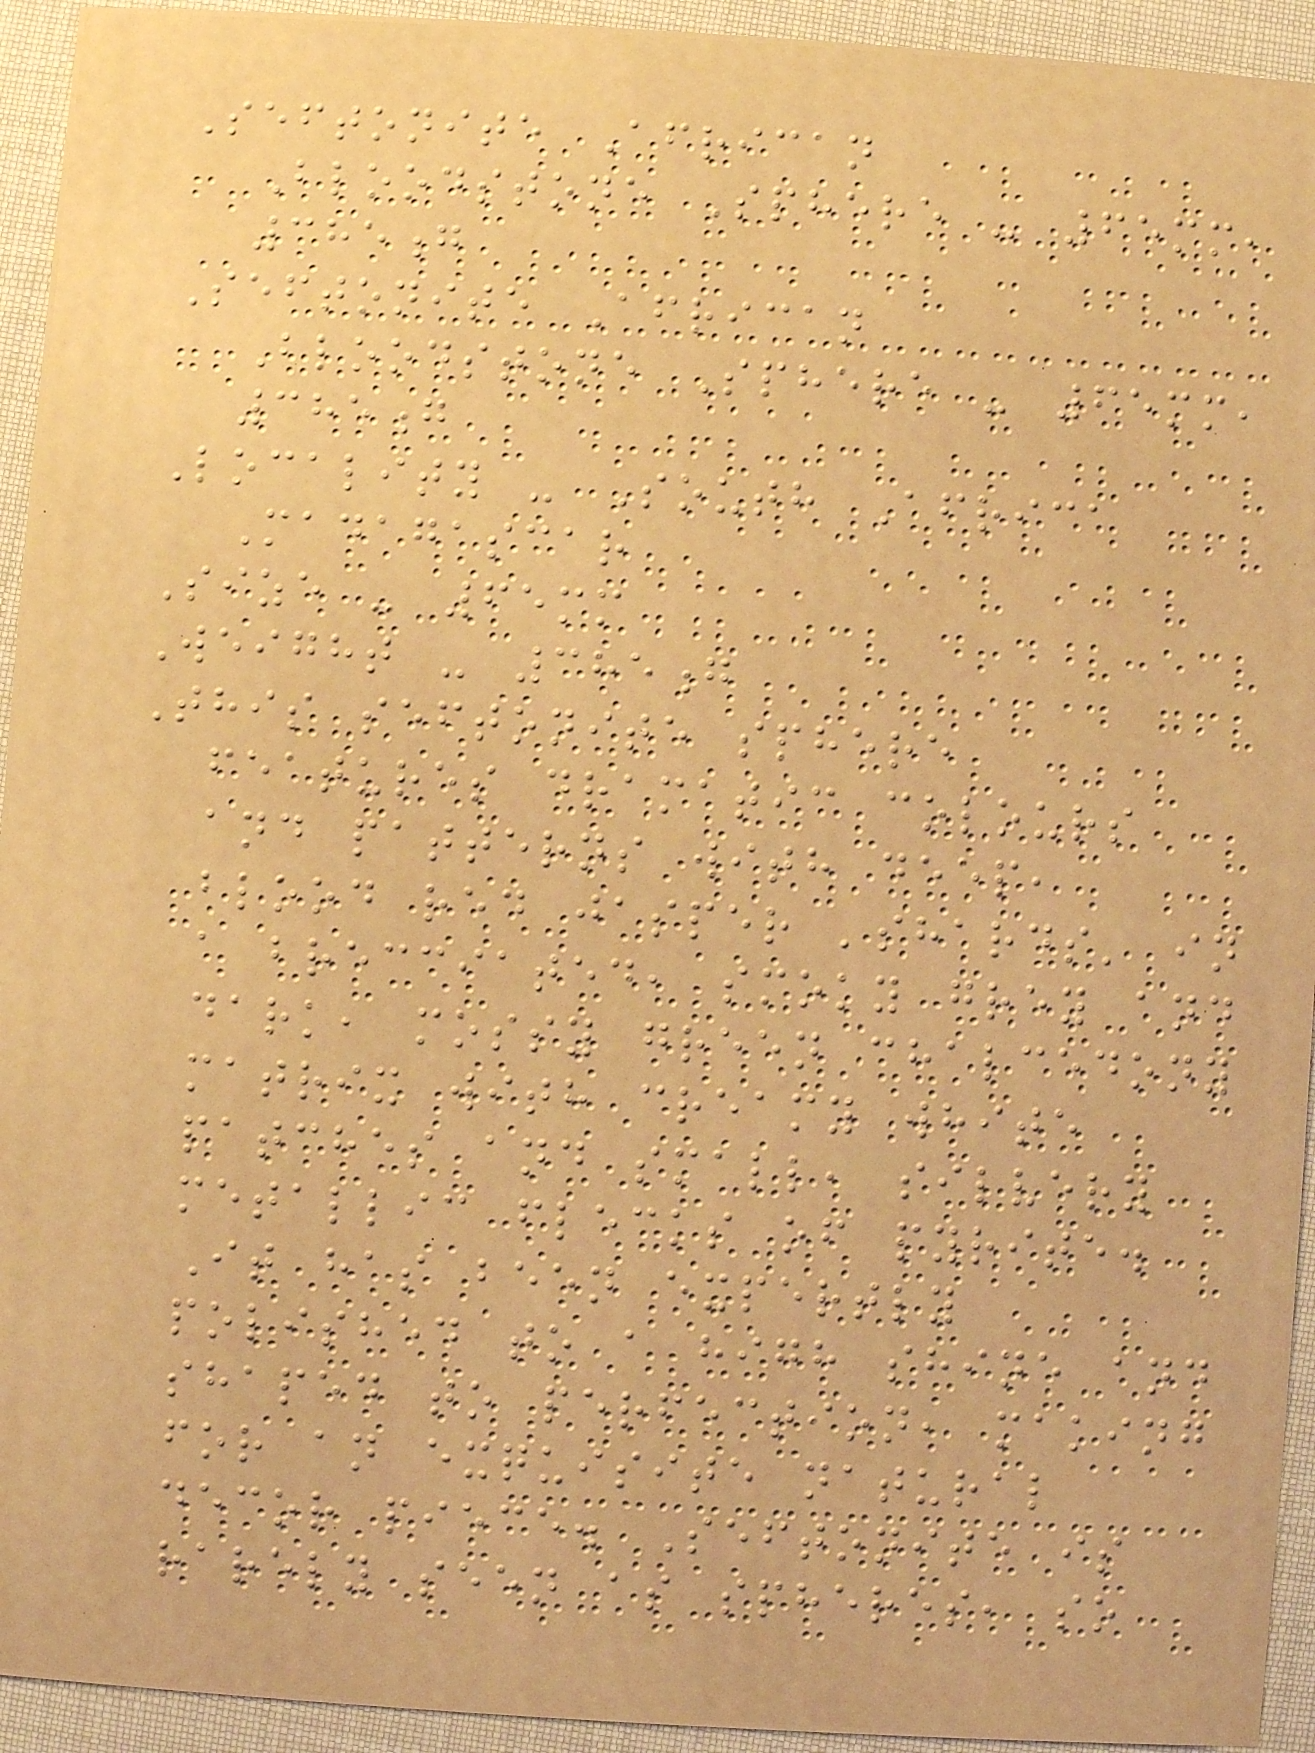Seftonite African
Bloodstone Sphere - 65mm,
385g
Seftonite African
Bloodstone Sphere - 65mm,
385g
Locality - South Africa
Madagascar
Size - 65mm
Weight - 385g
This seftonite sphere
features dramatic colours
and patterns with deep,
blood red jasper 'shards' in
a brecciated, smoky grey and
dark, mossy green chalcedony
matrix with creamy white
patches and small, silvery
metallic flecks of pyrite.
It has been expertly
polished to a high shine and
shaped to perfection, making
for an exquisite natural
decor piece. Seftonite is
rarely seen as spheres, so
